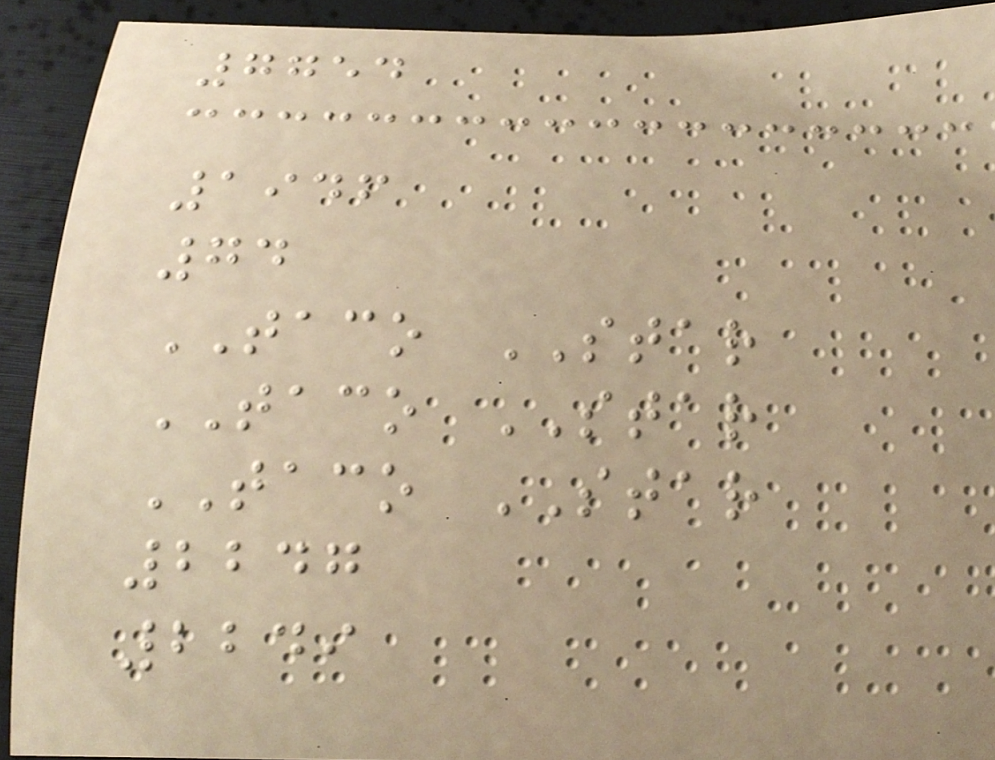7754
1946
74
TACO STAR
TACO STAR
TACO STAR
2247
2249
